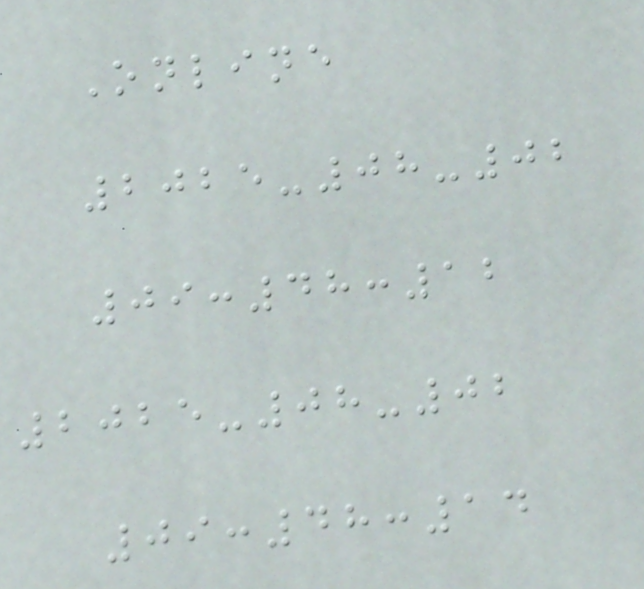Online
2025-08-02
09:48:12
2025-08-02
09:48:14
